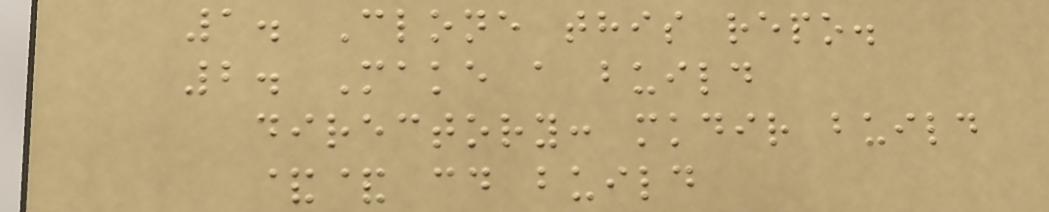1. Clone this repo.
2. Make a build
directory: mkdir build
&& cd build
